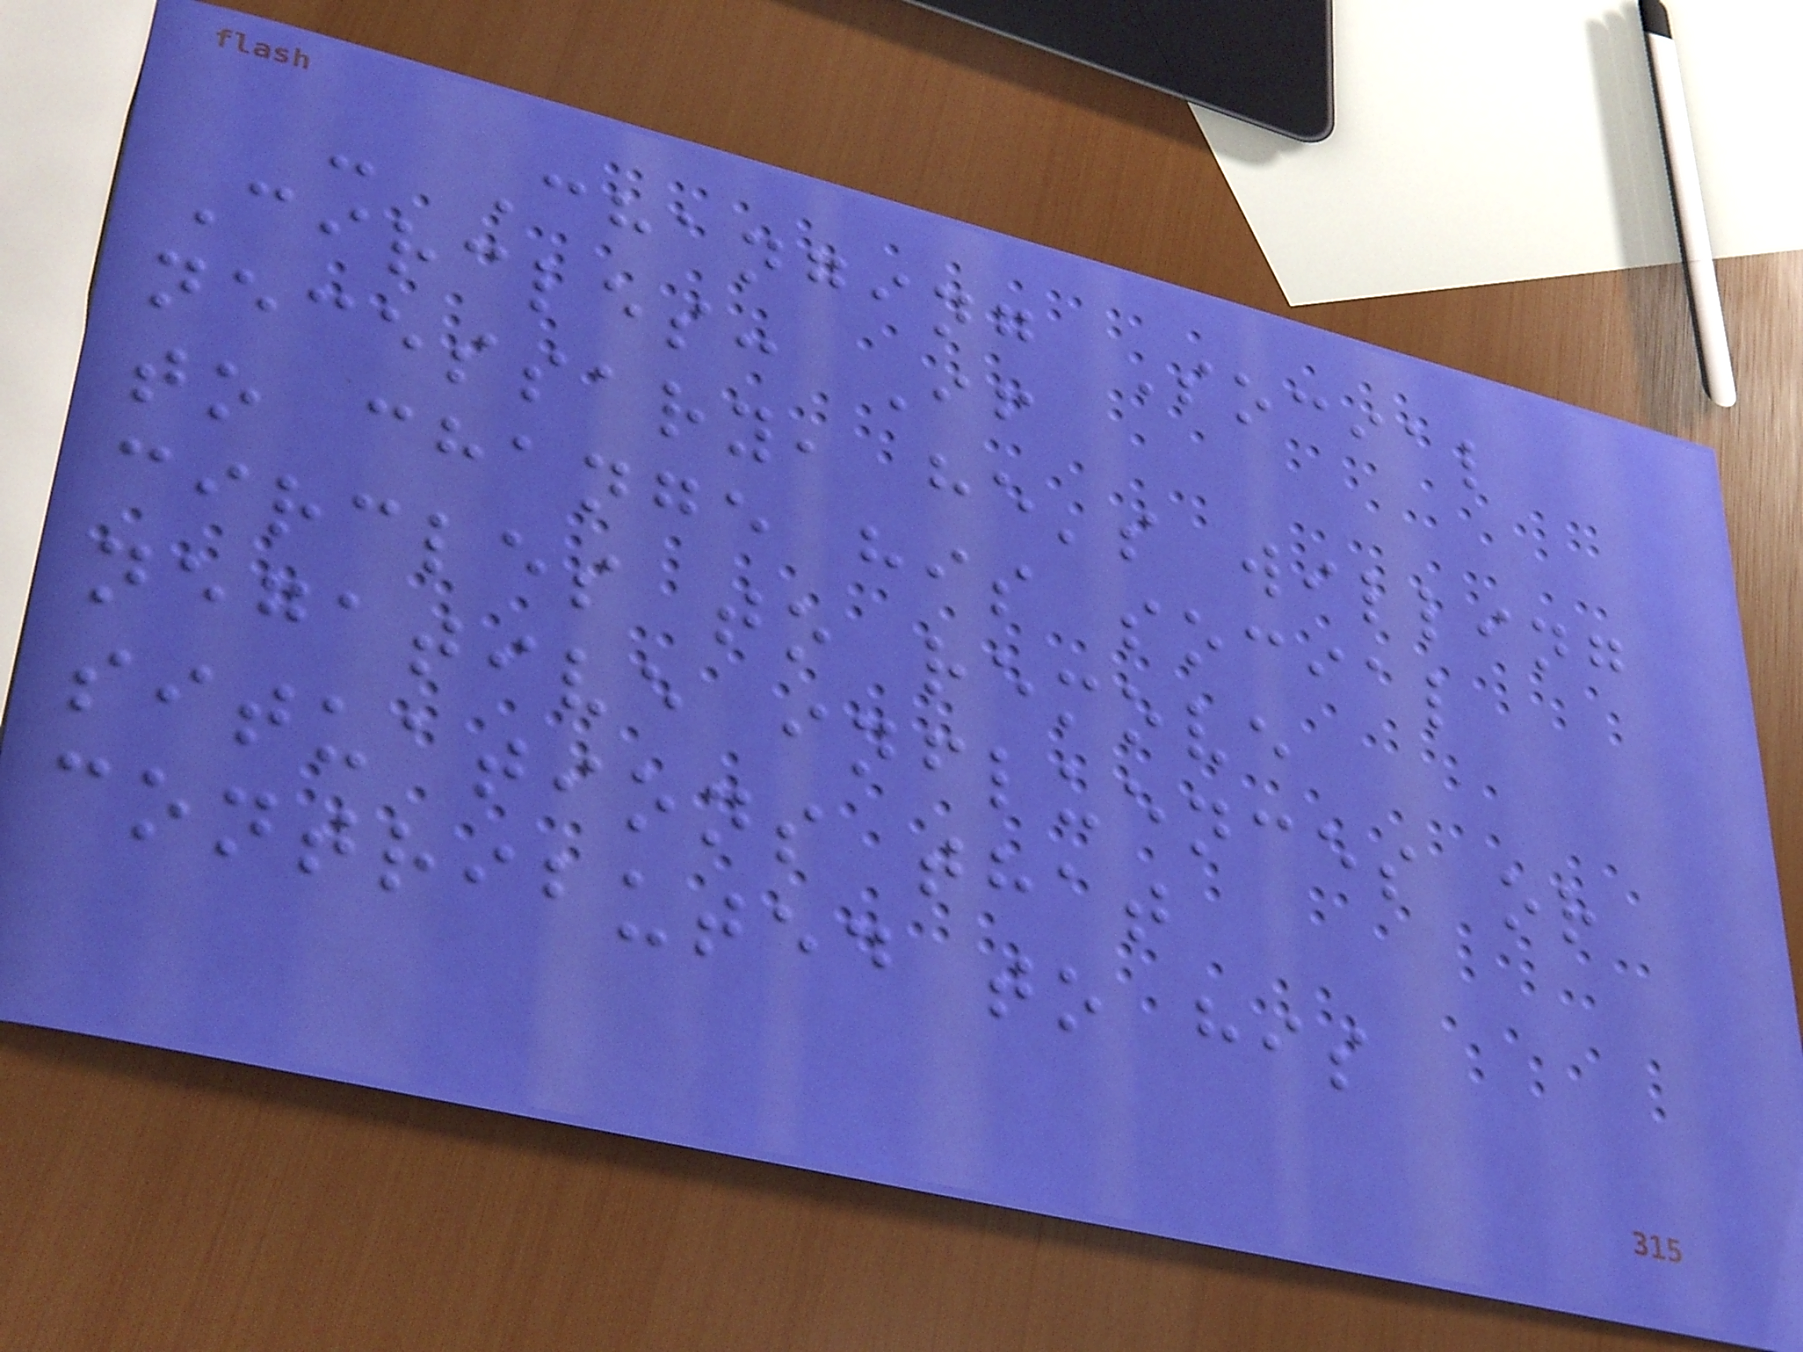- Changing Social
Circles: If
necessary, he's willing
to change his social
circles to remove
negative influences or
situations that
contributed to his
